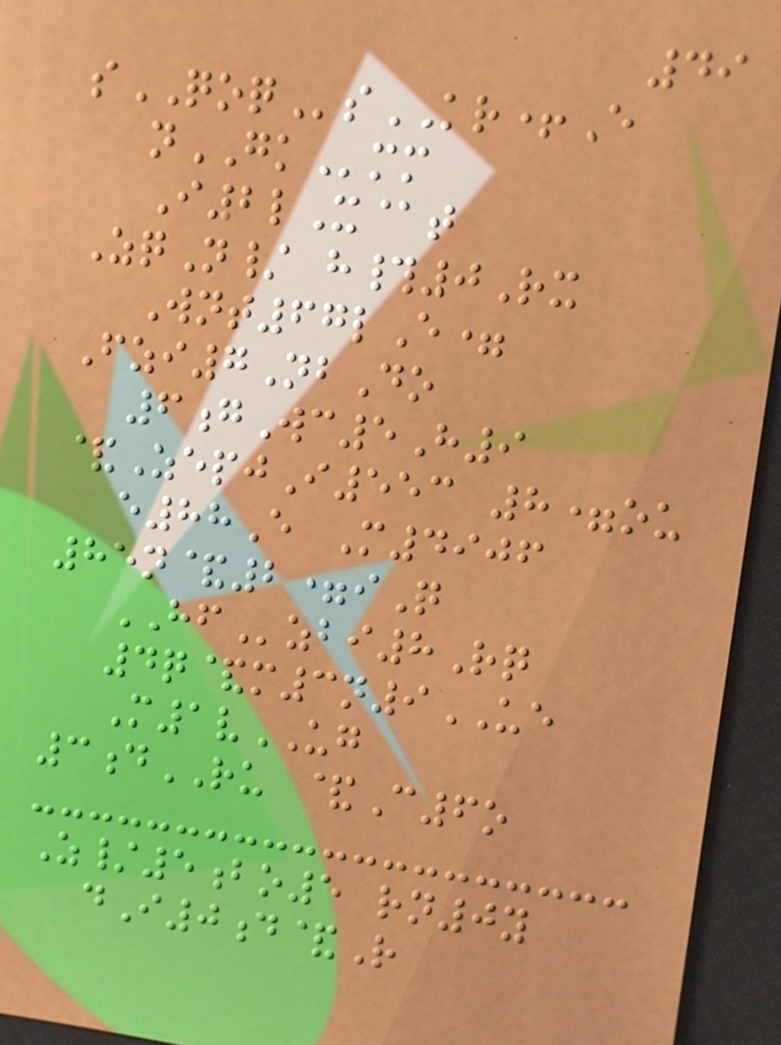49
sQOQsKR+E
nGKmm
I2lX@t
ZqN/ h#0Rx
Wnt67lE=
Fzi7NbDo
6gWc5H9
&ZepjI553 8=ou
e88E M4906
85n&2=iQ
HFzbi8Rq
4q&m3n9UE
M1vUG
3dRU &C6o
Z/5bo5 rn0y
dI0d&R
